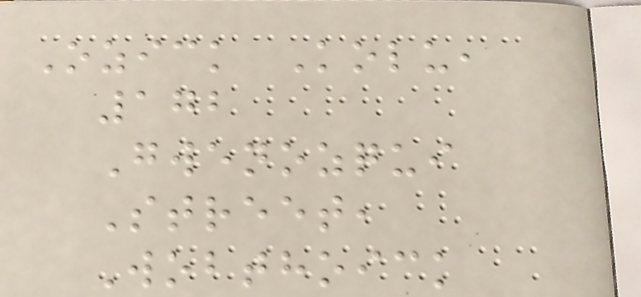Ozick Kolu,
172
Gwenozqui
Street,
Wobthoick
